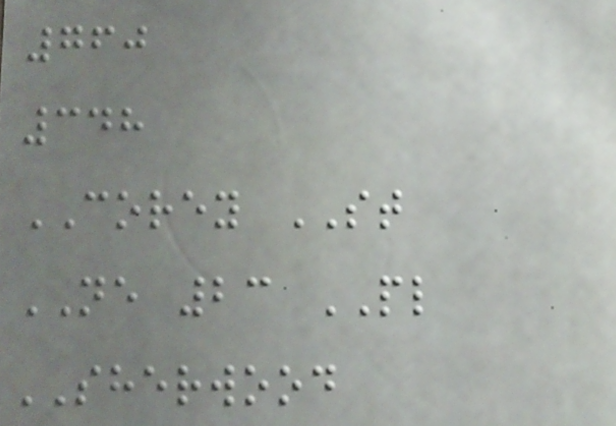760
348
COREY ST
NE 23 PL
SHERWOOD
